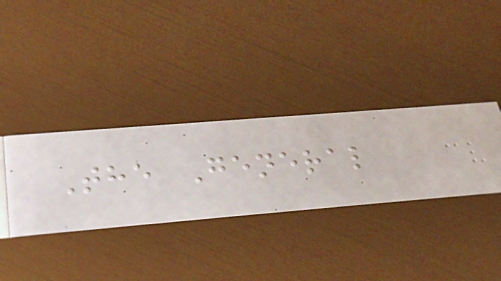The General
